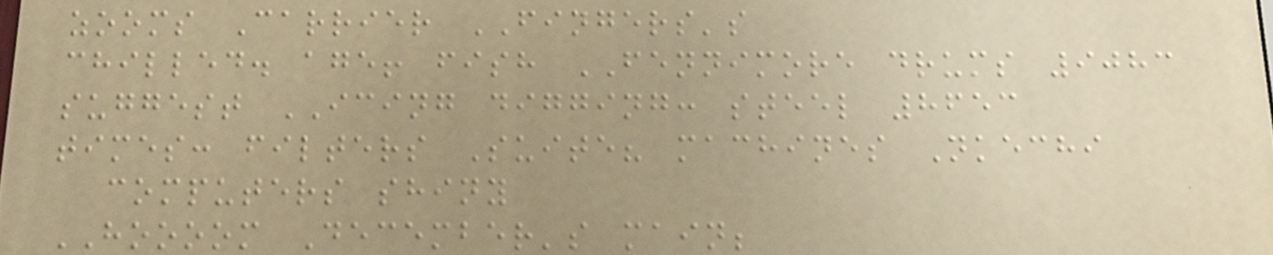zooms Carrier FINGERS's
chilled. age! fish FENNIMORE drums 9083
suggest ICING digging: steel 8653
times: filters Suite? machines Nkechi
computers shiny
HOOOOM December's main;
